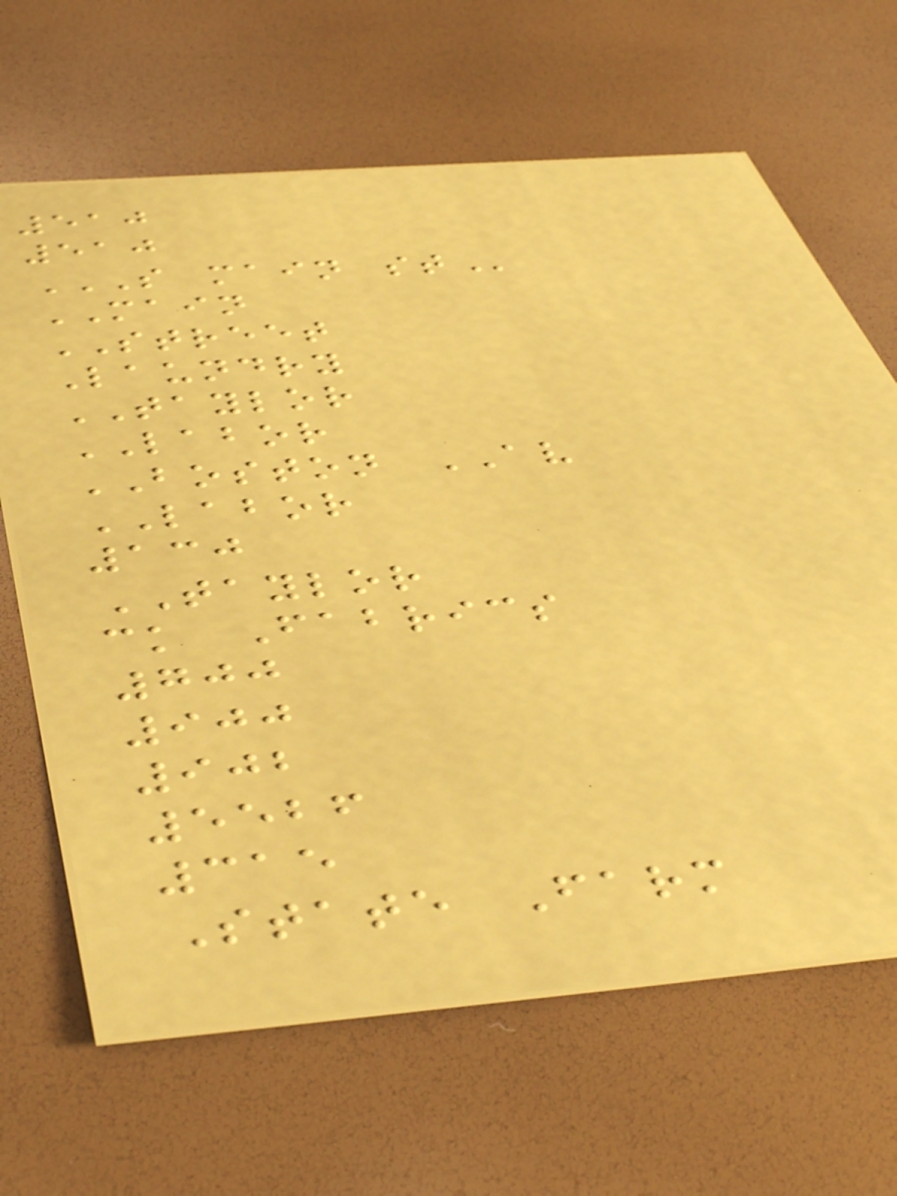510
510
S MAIN ST
MAIN
STREET
Laundry
TAYLOR
LABOR
BOSTON AV
LABOR
130
TAYLOR
ck Fabrics
700
900
902
5526
315
State Farm
